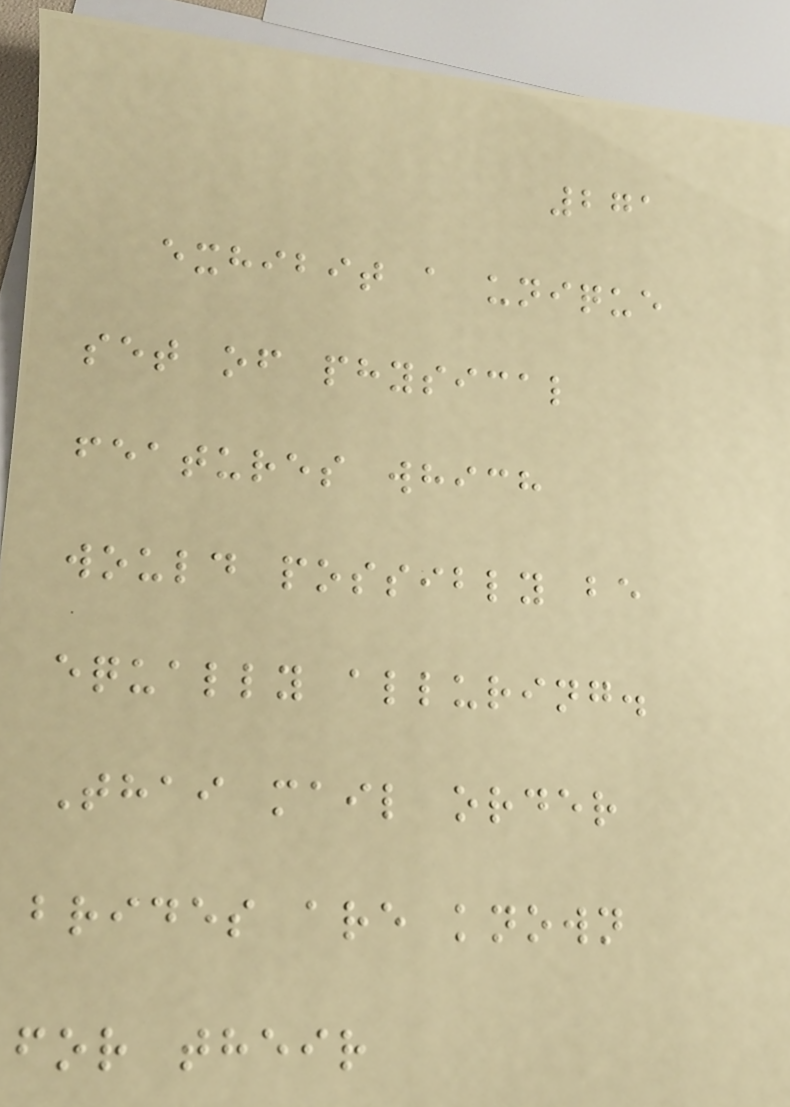271
exhibit a unique
set of physical
features which
would possibly be
equally alluring.
Thai mail order
brides are known
for their
